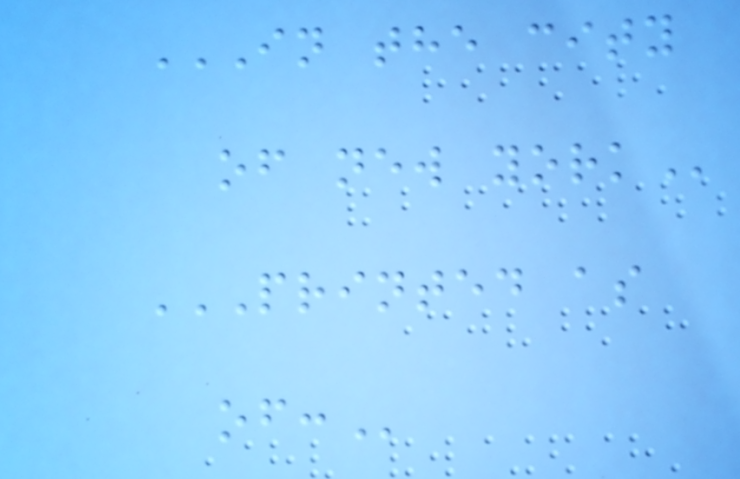IN THE CITY
OF NEW YORK
PRINTED AS
OF:
